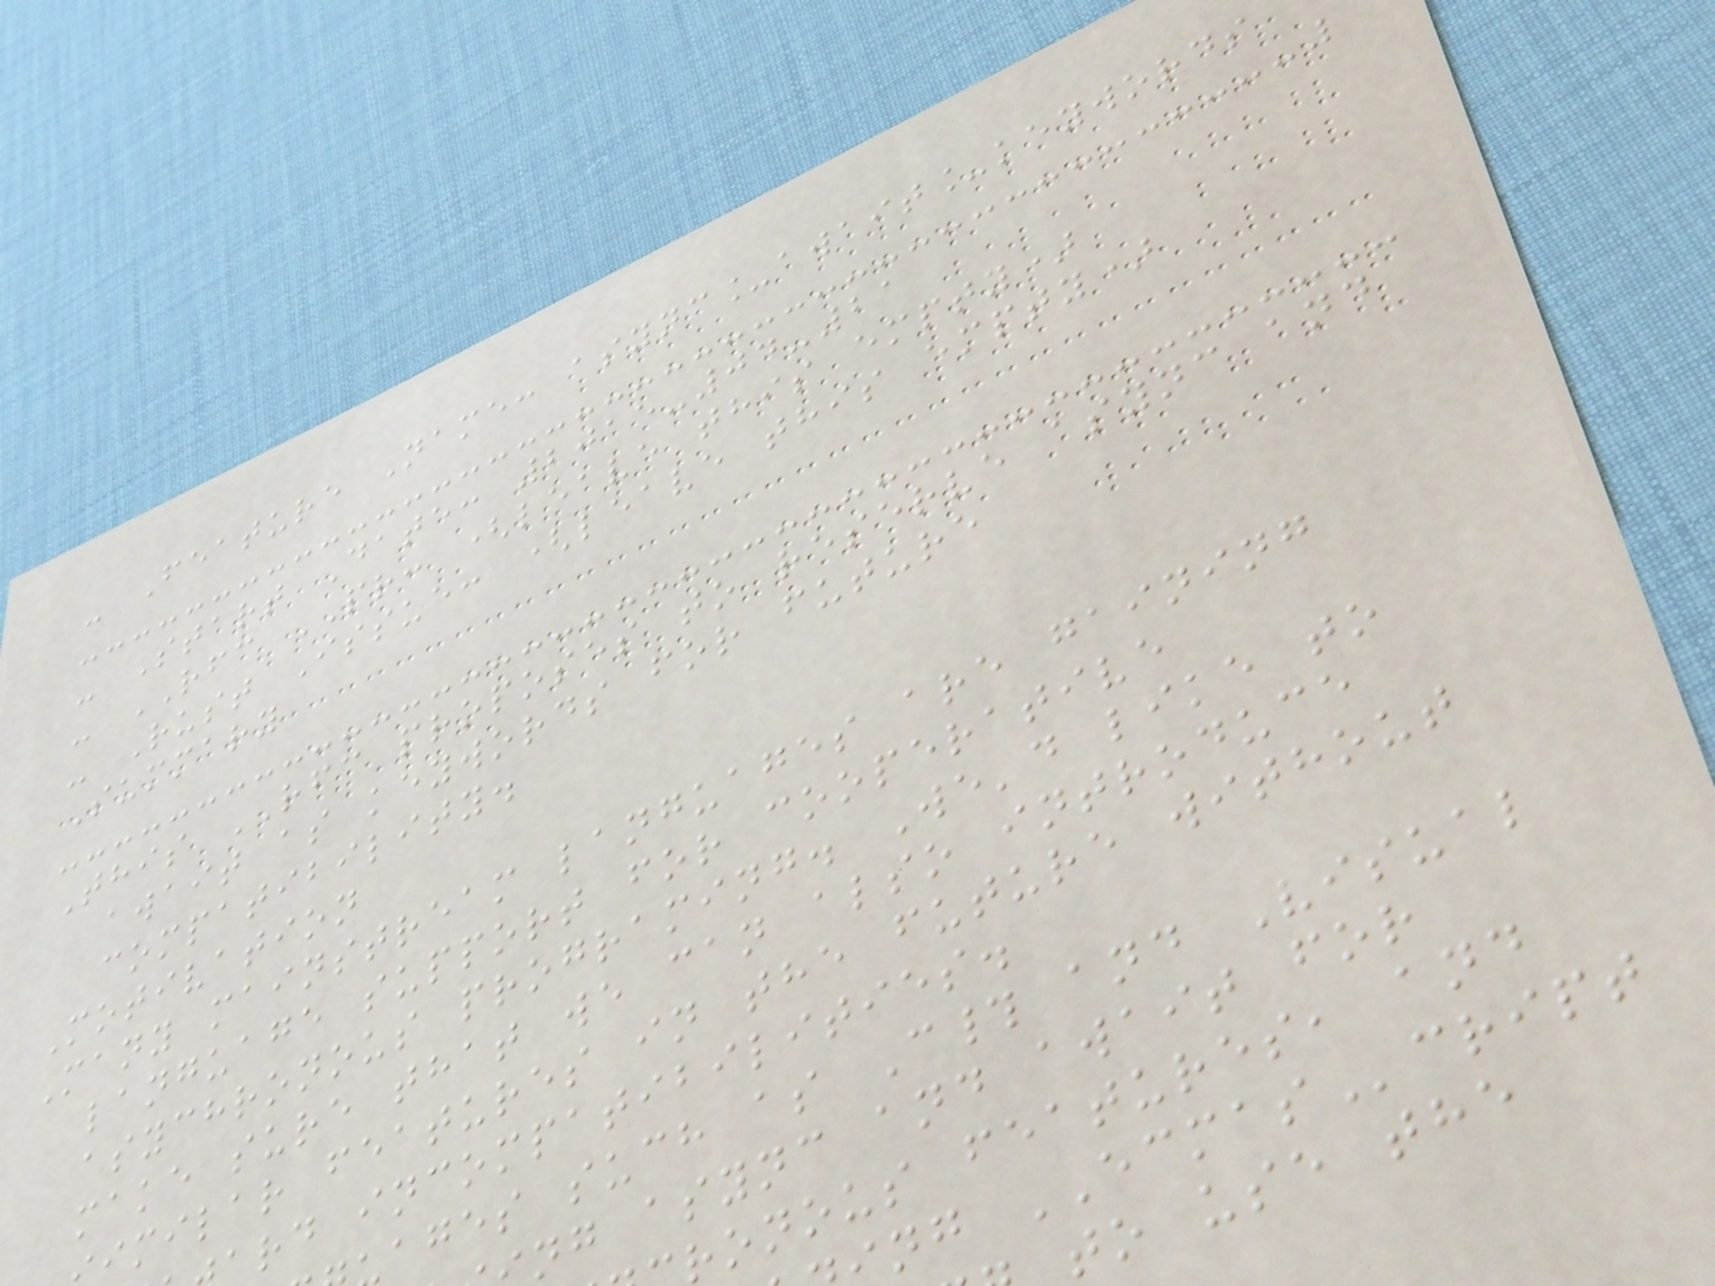- Feature Name: async_await_keywords
- Start Date: 2015-04-21
- RFC PR: (leave this empty)
- Rust Issue: (leave this empty)
Summary
This RFC proposes to reserve async and
await as keywords for future
compatibility.
Motivation
Many mainstream languages are gaining
language support for cooperative
asychronous programing. We'd like to
make sure that we can also introduce
imilar features in the future without
rd incompatibilities.
ages such as C# and Visual
ng async and await for
ronous features, and
ng ECMAScript
to use the
